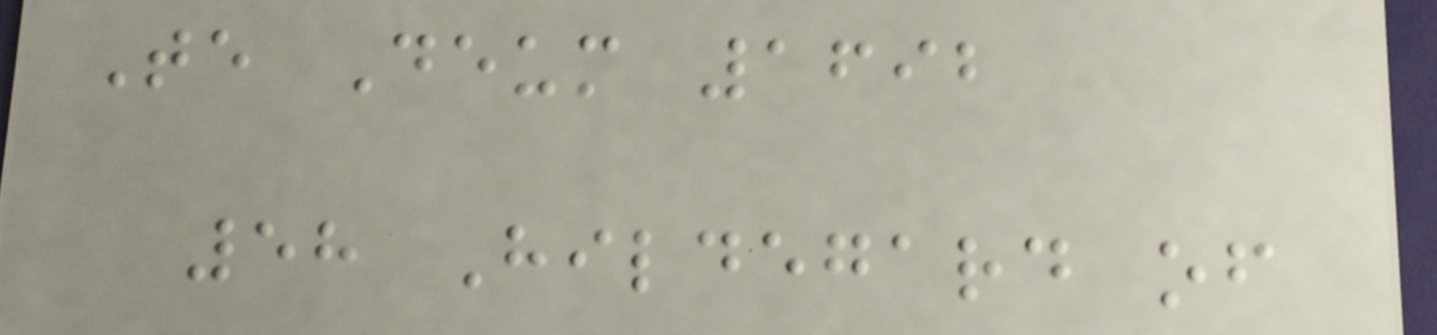Te Deum 1692
58 Hildegard of
